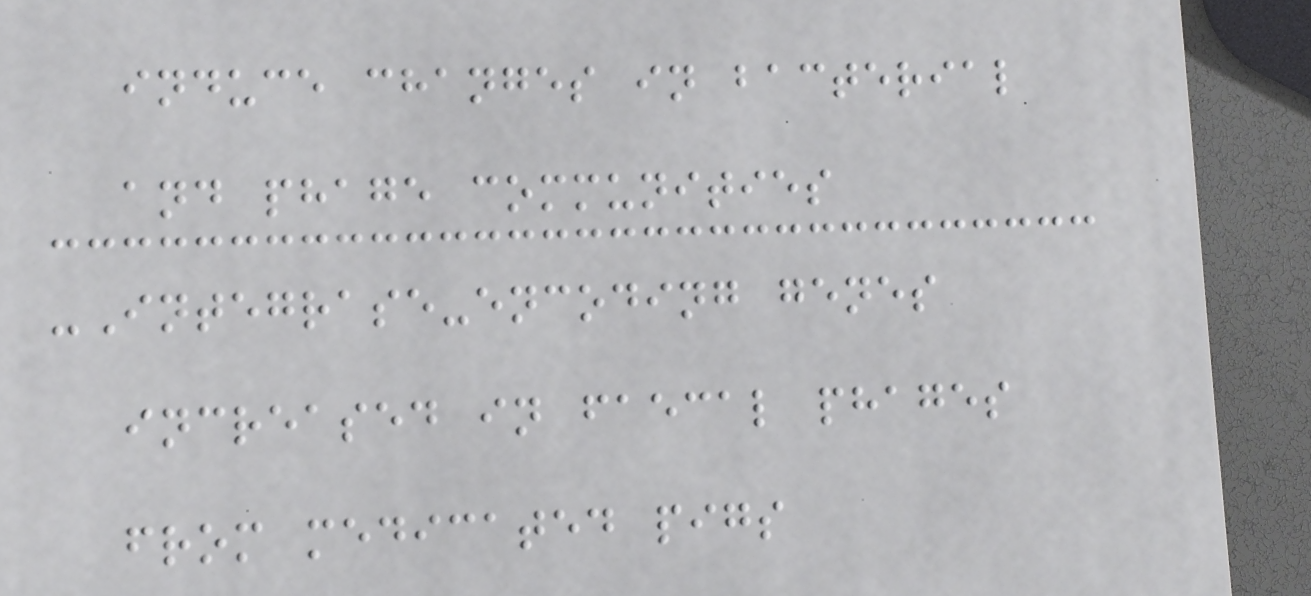induce changes in bacterial
and phage communities
-Integrase-encoding genes
increased in faecal phages
from medicated pigs
